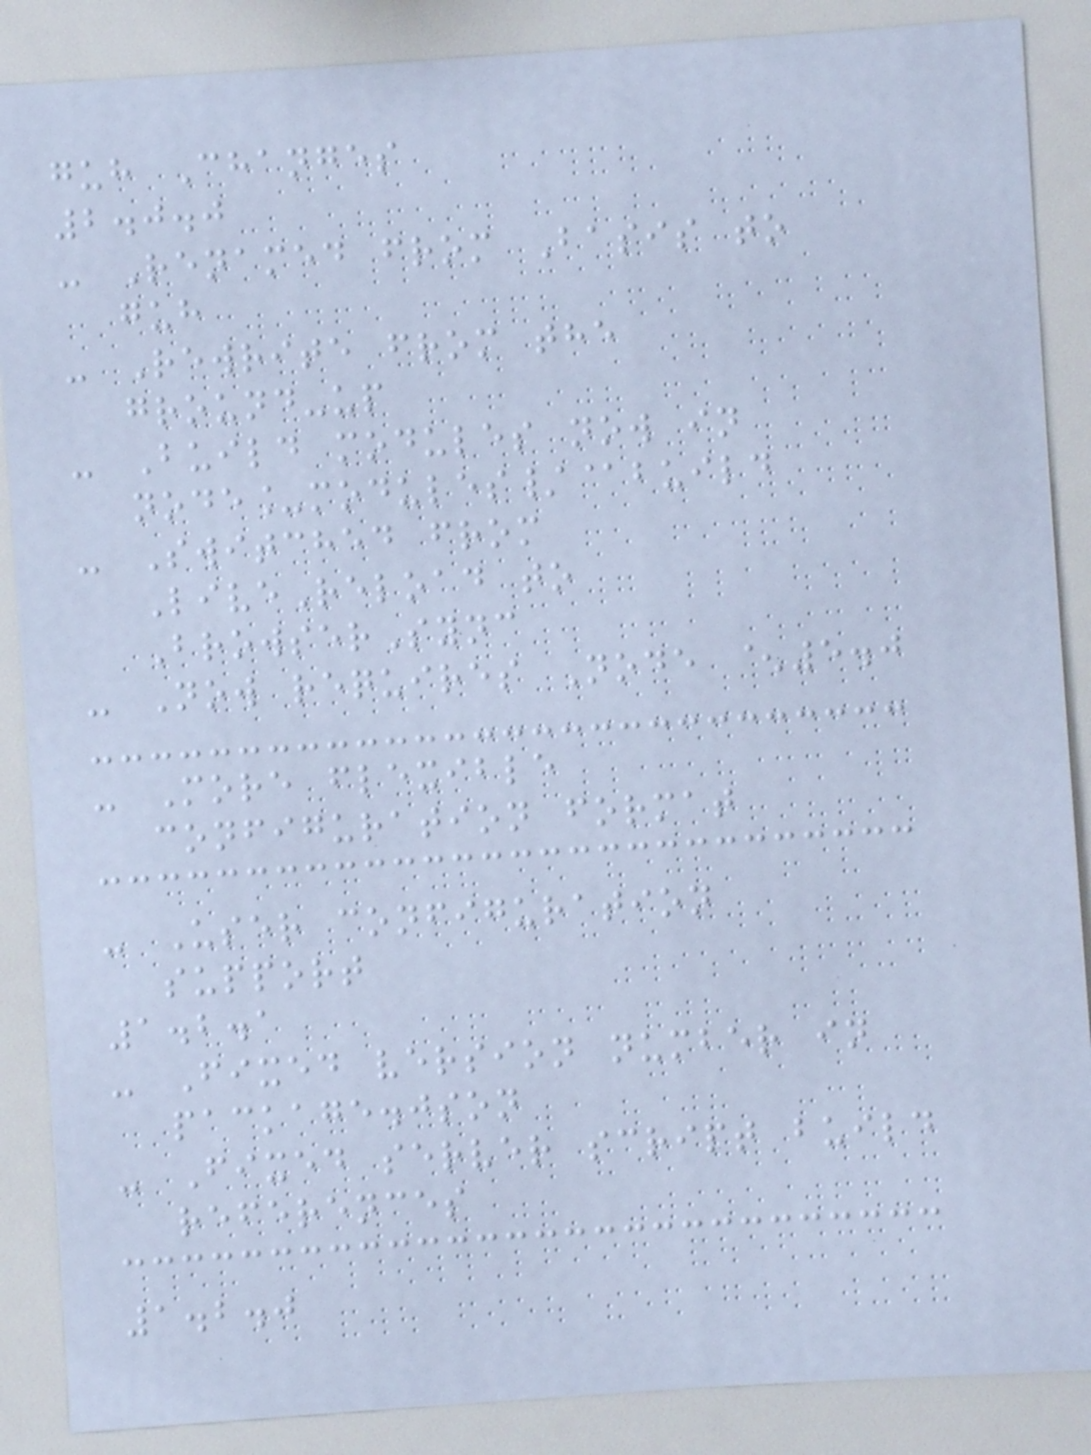guh Changes
2.0.0
- Renamed from Basis to
guh
- Rewrite from the
ground-up
- Build modules now in
node_modules/@build
- Switched from
LiveReload to
BrowserSync
- Now requires Node ^5.0
- More flexible
configuration format
- User configuration
support
1.2.1
- Fixed version number in
package.json
- Fixed server script build
references
1.2.0
